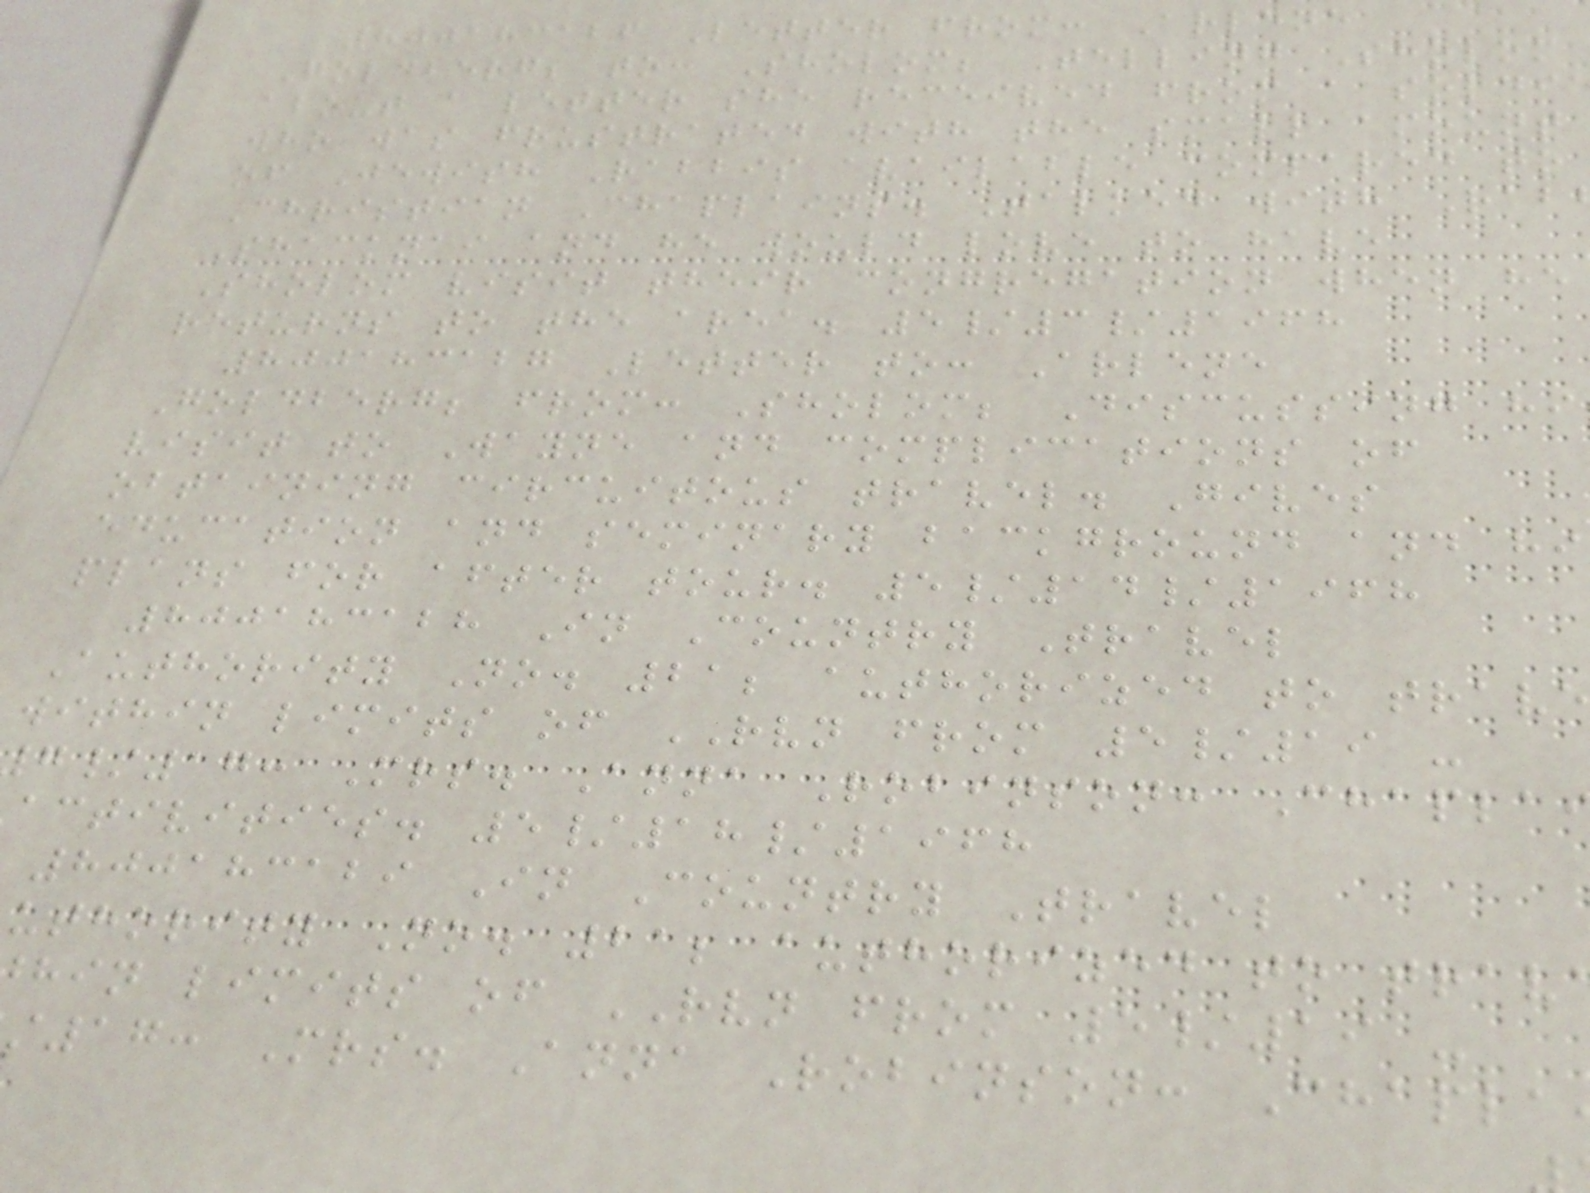800183126 Letter from: Arlene
Goldberg; to: Sholom; Telling Sholom
about a letter she received from a soldi
who was frustrated with the small amount
of Jewish Rabbis available compared to
Christian Chaplains. Talked with Rab
Shacknai and he would love to have
Sholom visit their congregation when he
returns to the area. 5/3/1968
800183127 Letter to: Arlene
Goldberg; from: Sholom; Discussing hi
visit to Wayne and complications of
obtaining circuitous travel. Gives
education and seminary background and hi
plans for after tour. 5/14/1968
800183128 In Country Travel
Authority No. 21; authorized to trave
within limits of RVN from 5/19 -
/17: Mrs. Anna Robinson: Chapla
activities. 5/18/1968
800183129 In Country Travel
uthority No. 21; authorized to trav
hin limits of RVN from 5/19 -
17: Mrs. Anna Robinson: Chapla
